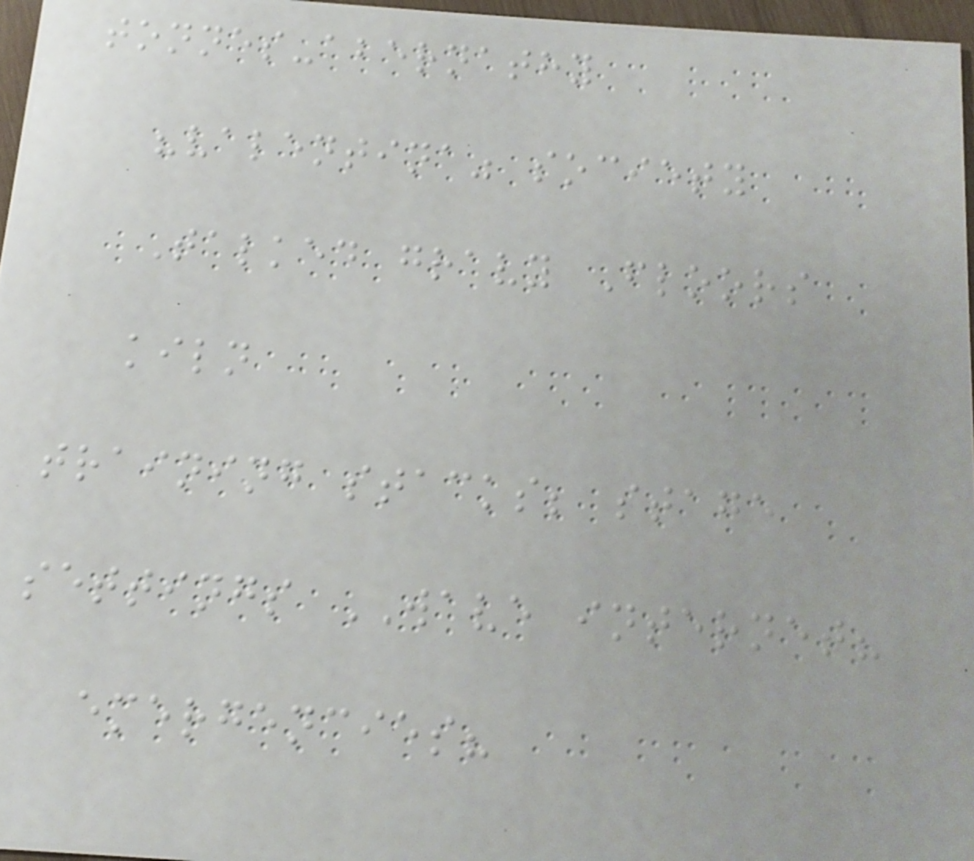tonnes-abernathy
"valentina" society
Talked gravy Floors
kiln
training stacks; stage
settings WAVE internet?
emergencies?
